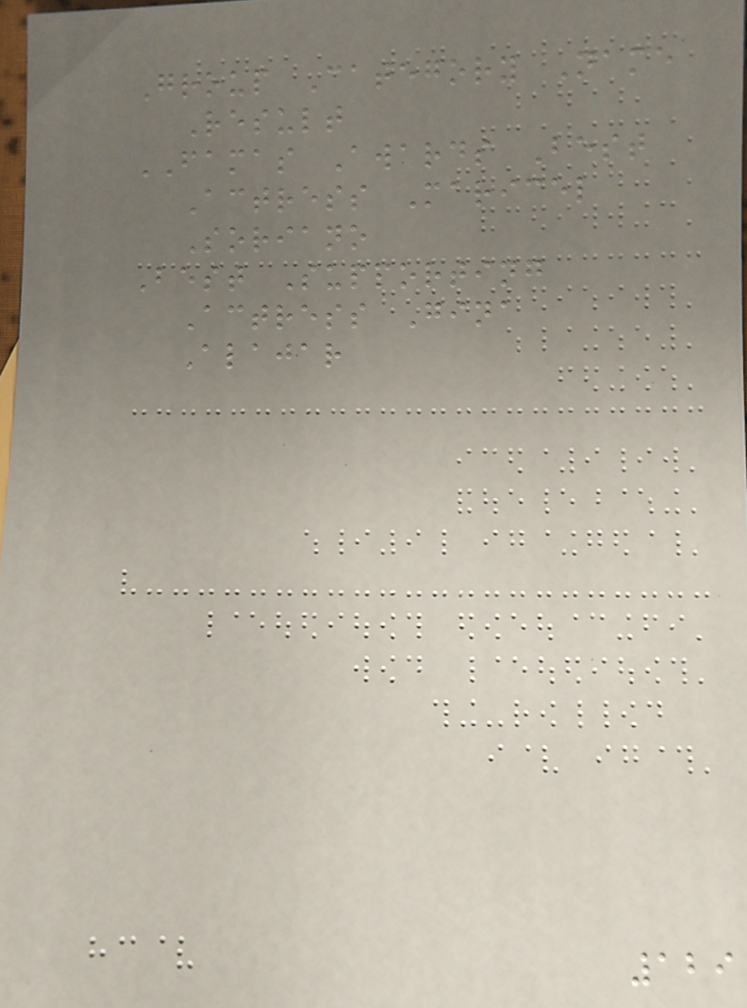Group Category Name
Result
FAMAS Awards Best
Actress Maricel
Soriano
Best Supporting
Actress Gina
Alajar
129
